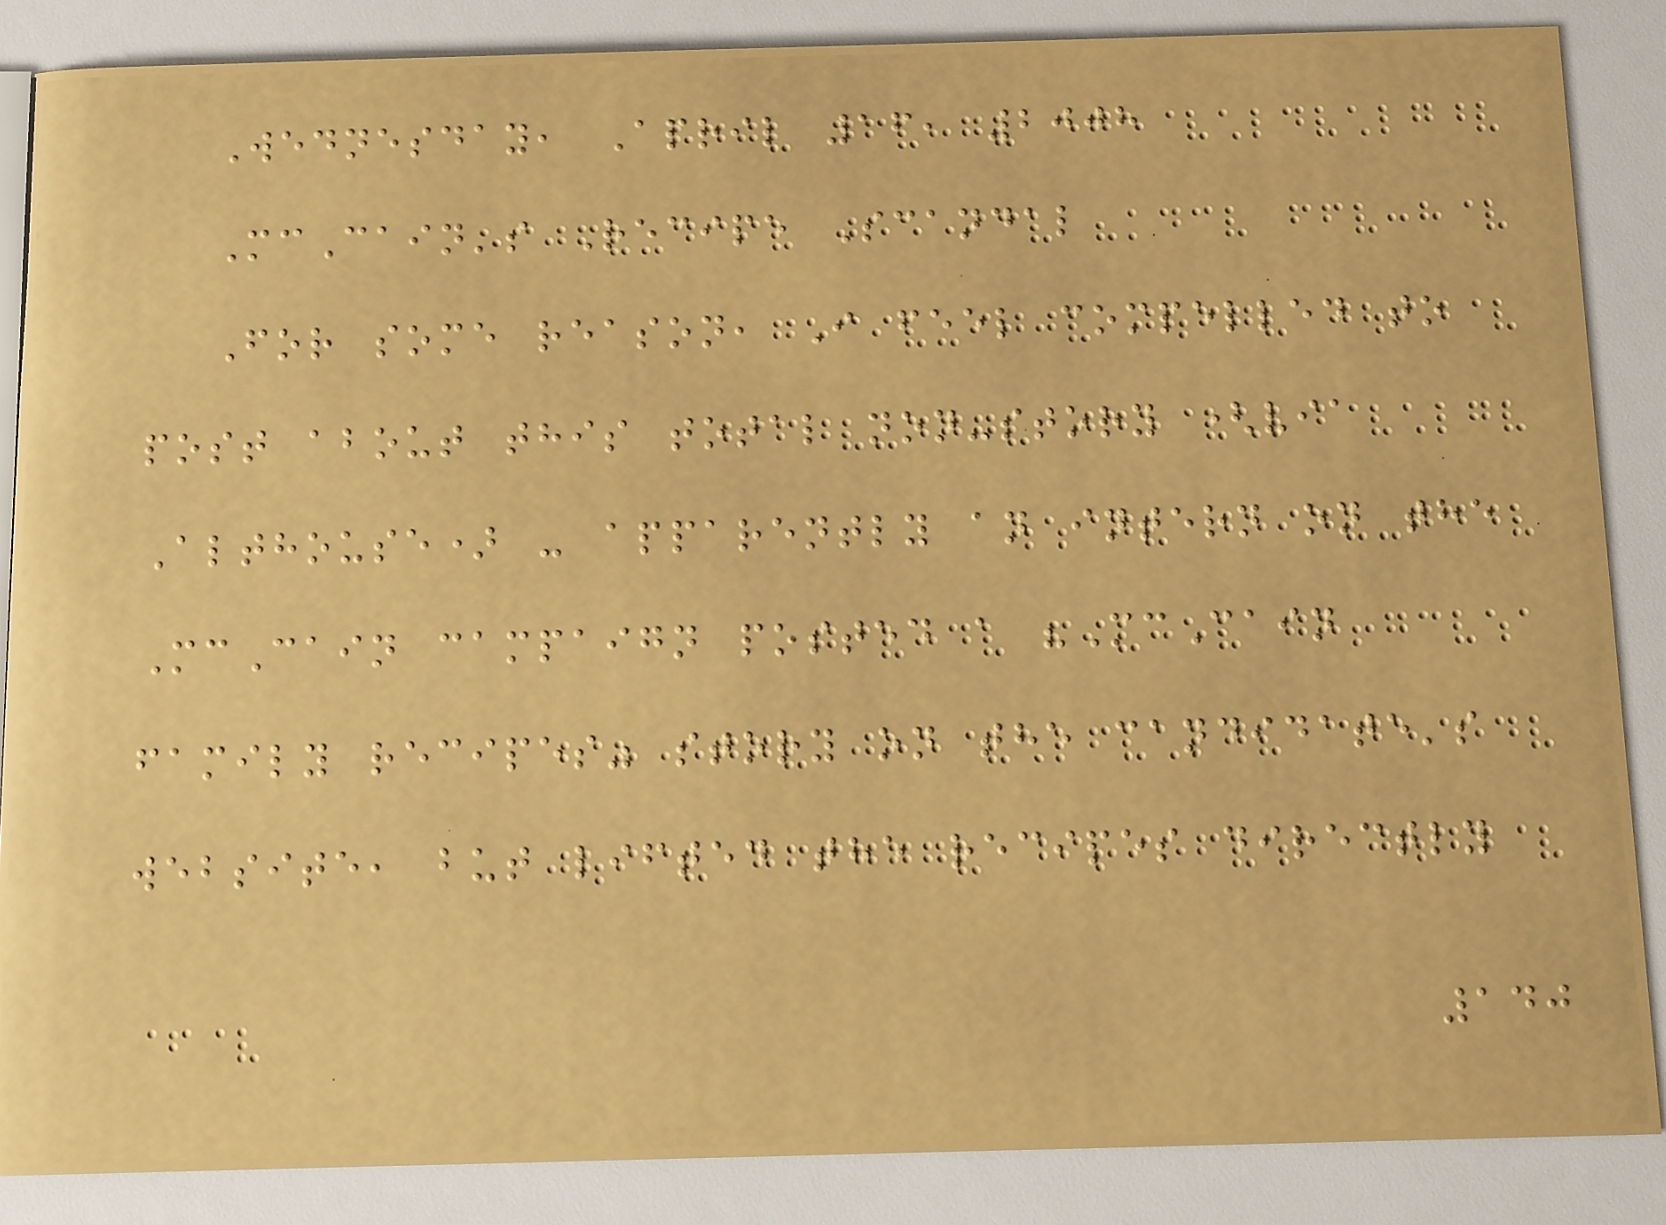Wednesday, April 16, 2008
McCain's Recipe Scandal
For some reason, I feel compelled to
post about this total non-story (via
Althouse) - apparently an intern on the
McCain campaign posted a "McCain
family recipes" story on the candidate's
website, but lifted the recipes directly
140
